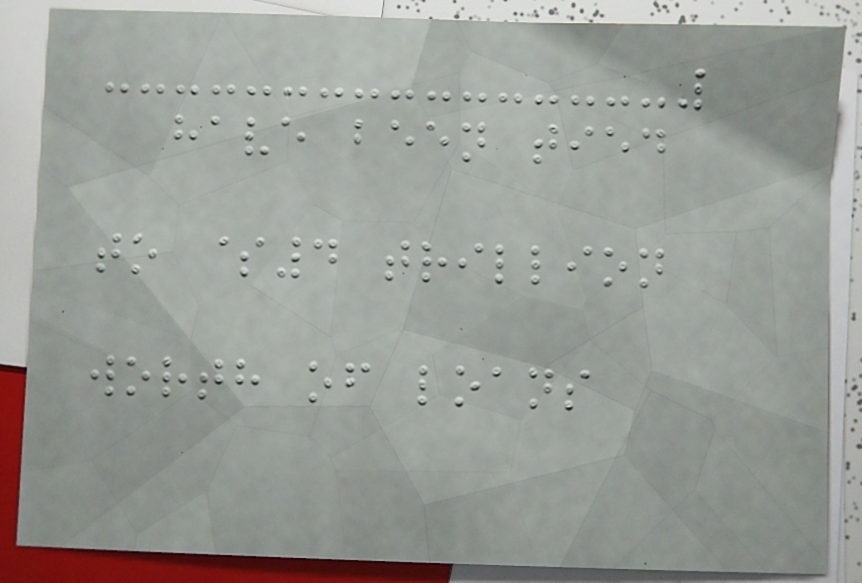have been tied
to $4 trillion
worth of loans
